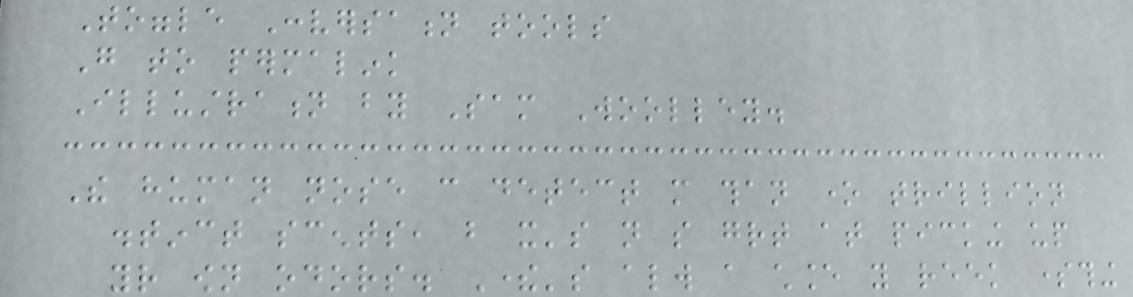Toggle Conversation tools
Go to permalink
Illustration by Sam Woolley.
The human nose can detect more than one trillion
distinct scents, but it's not so great at picking up
your own odors. There's always a chance you reek something
